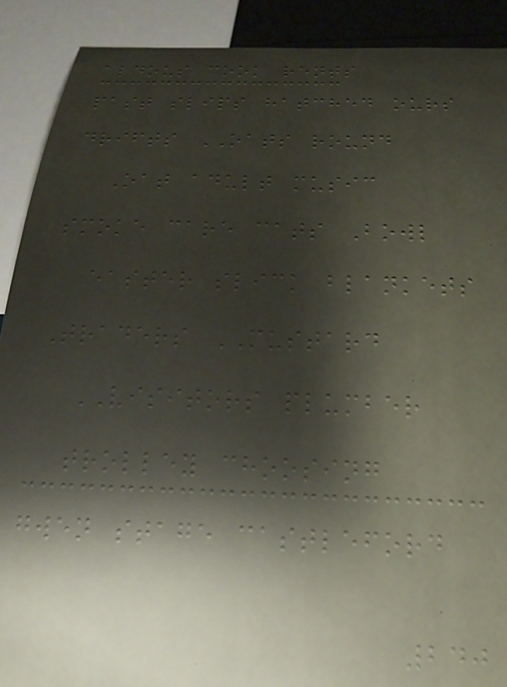aldous cook rents
past slips hatched ours
drifts OATS round
Oat adult music
smoke care cats Bowl
easter slick blankets
Traders MUSTARD
VISITORS plumber
trolley choosing
gwen stage castleford
240
